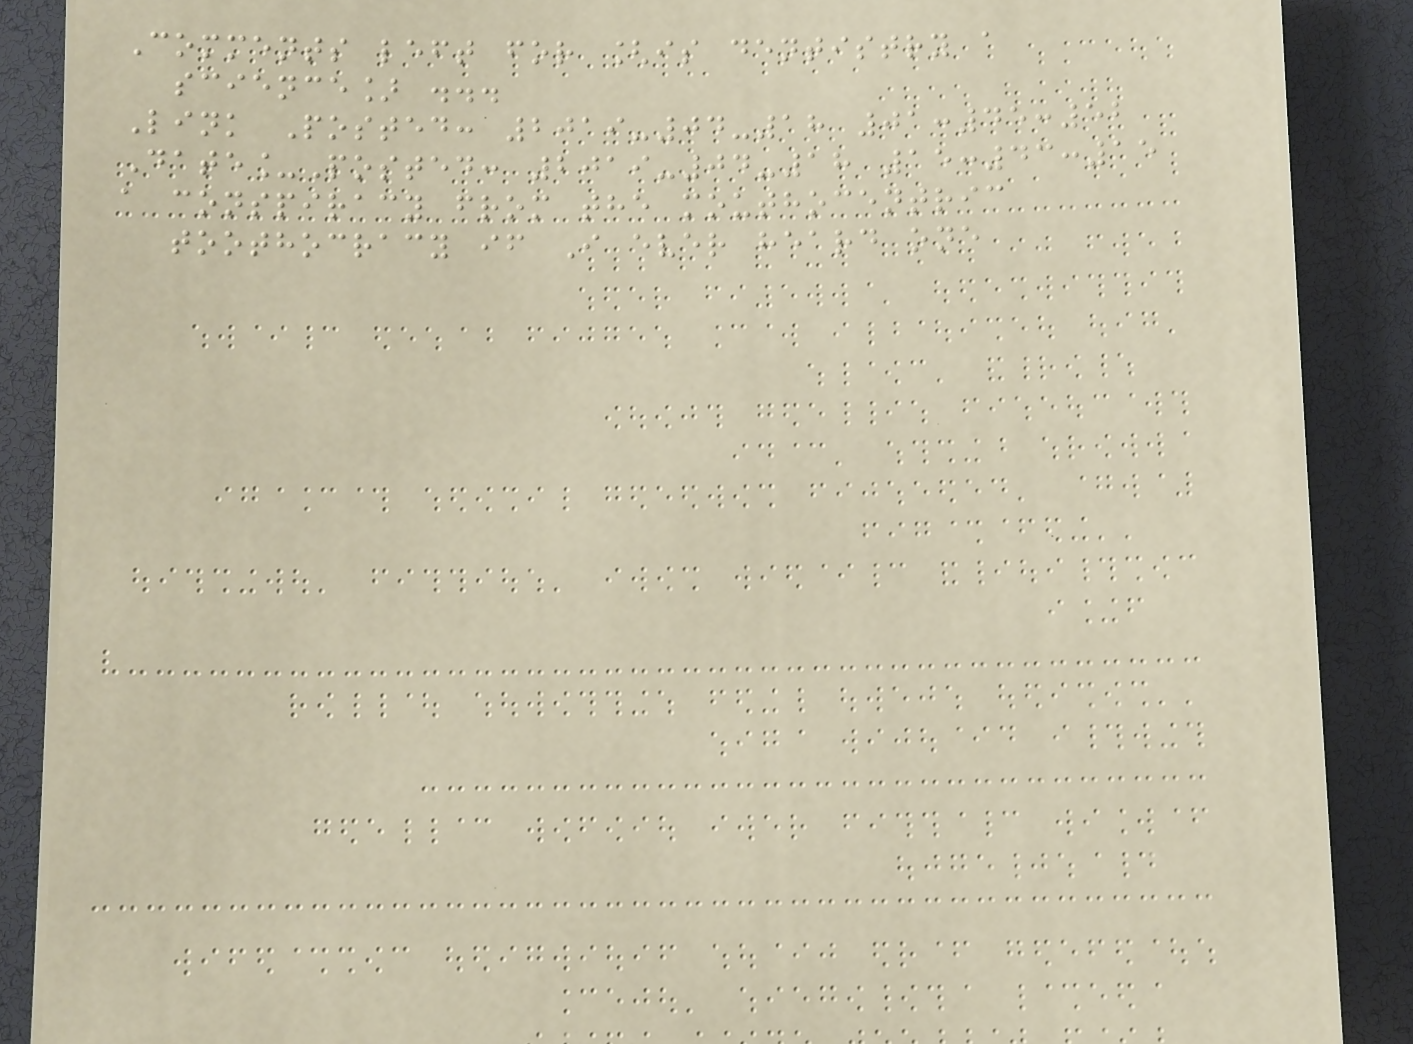Comments left for [is dentistry a
science] ...
Link Posted: 2019-04-18 01:45:52
Date_Posted: 2019-04-18 15:43:15
a conspiracy from the mouthocentric
toothocracy if I ever heard one
